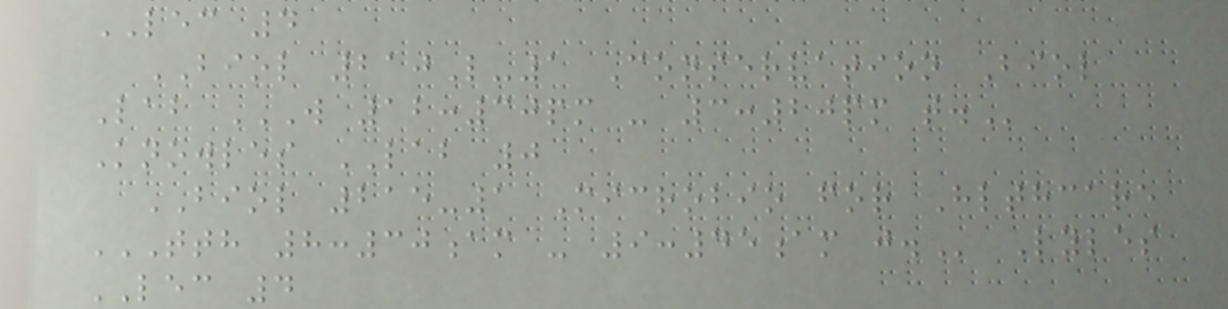LEC 4
BIOL 210L-1 Conservation Biol
Lab W 12:30PM - 3:20PM T.
Knowles LAB 0
BIOL 215-1 Microbio for Hlthcare
TTH 8:30AM - 9:45AM J. Lyles
LEC 4
